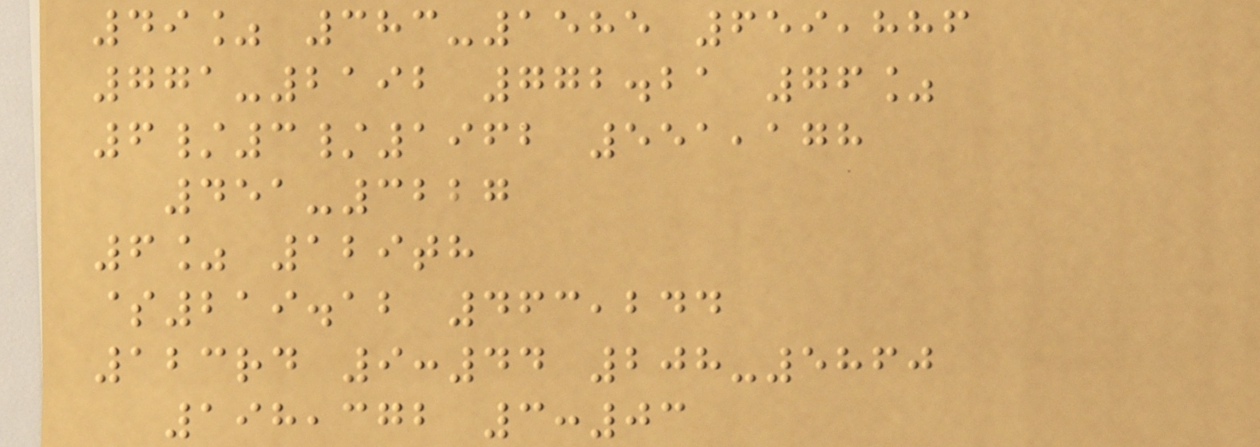49% 383-1585 659,886
771-2192 772.21 76%
6/3/1962 551,178
451-3227
6% 129th
$219.12 463,244
123rd 9:44 208-5860
198,372 3:03
